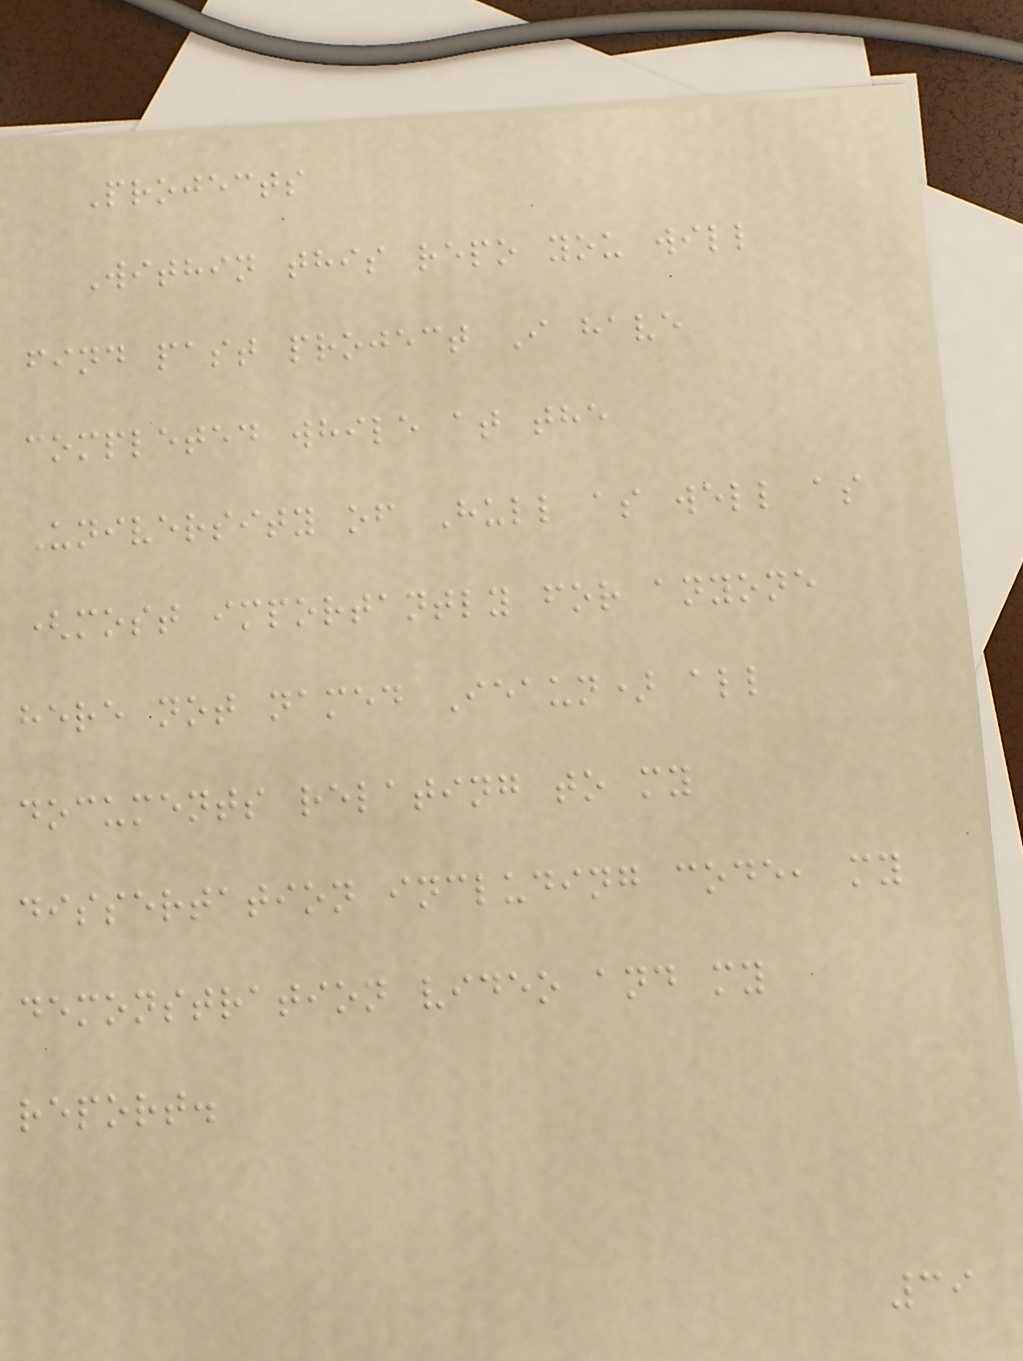Projects
Within this repo you will
find past project I have
completed while at the
University of Hull as well as
(most importantly for anyone
here not named Ieaun) all
documents relating to my
dissertation including code, my
demonstration video and my
report.
39
